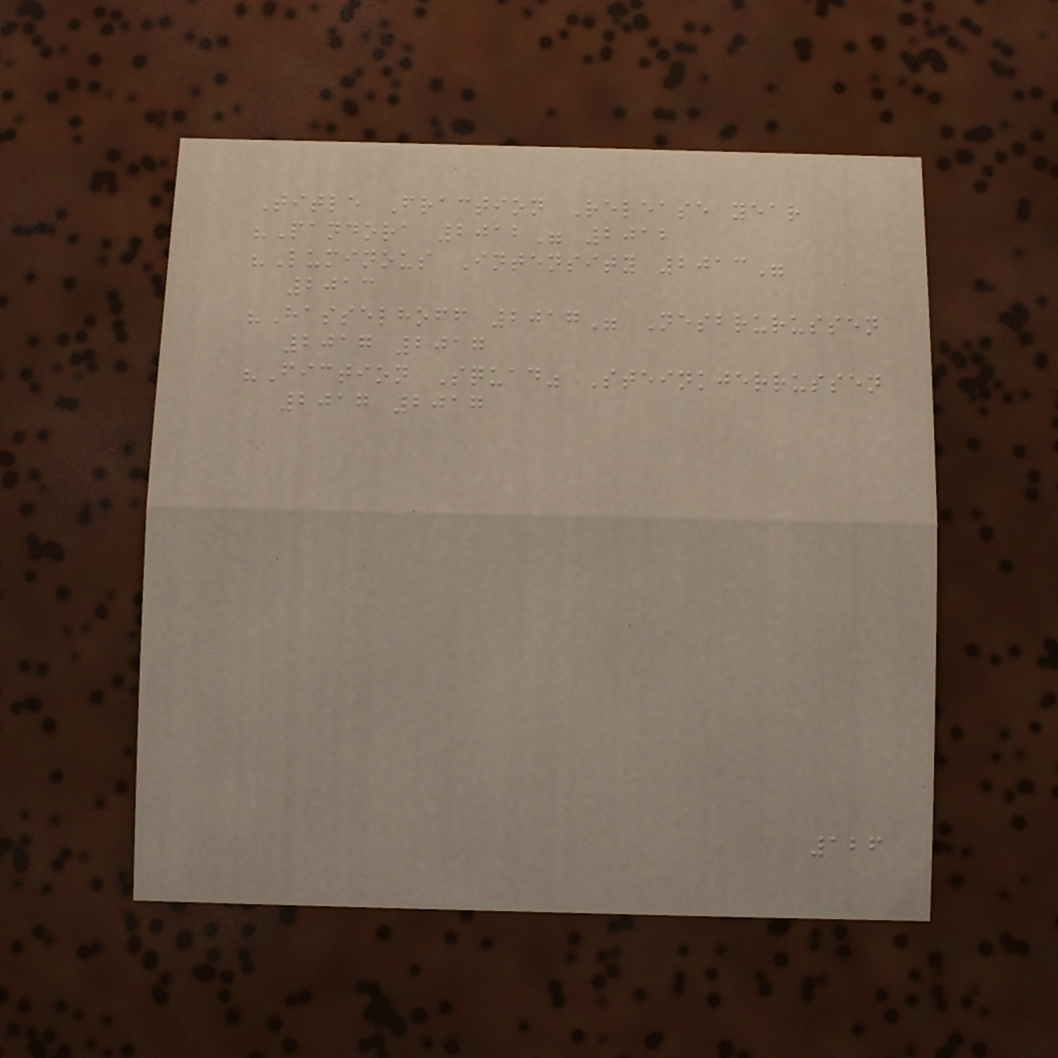Title Fraction Release year
"Pandora 2012" 2012
"Luminous Intensity 2013"
2013
"Hasselhoff 2017" Nesbrurussen
2017 2017
"Fiction Squad" Steinkjerrussen
2017 2017
126
